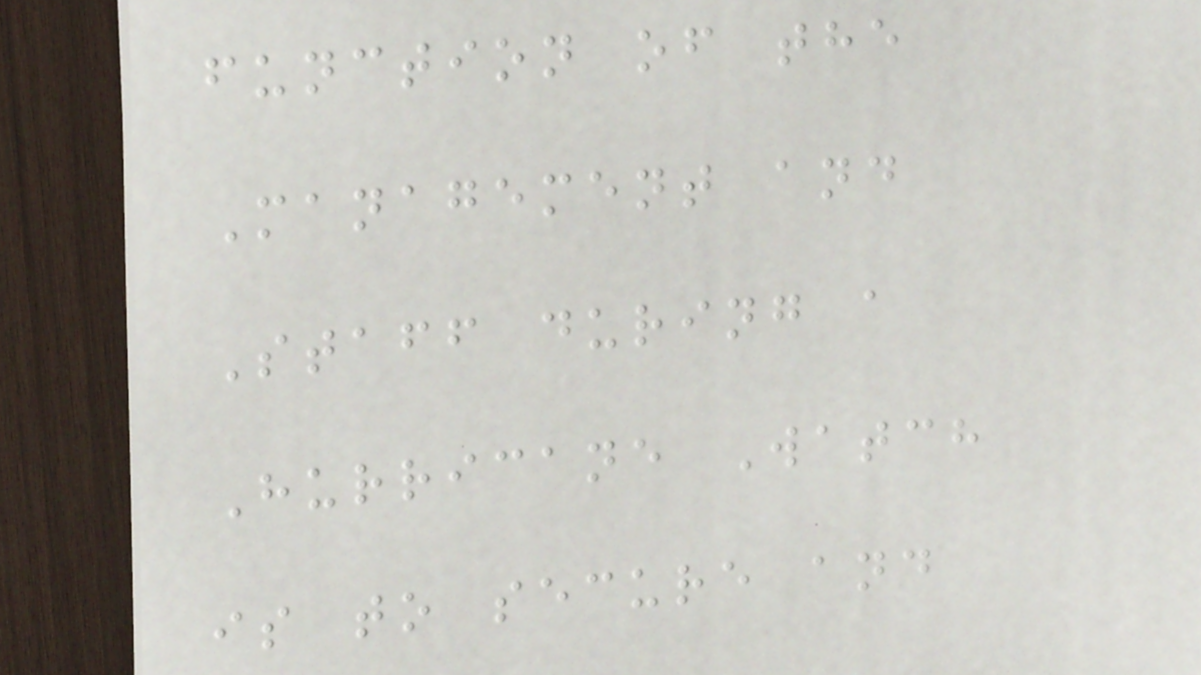function of the
Management and
Staff during a
Hurricane Watch
is to secure and
